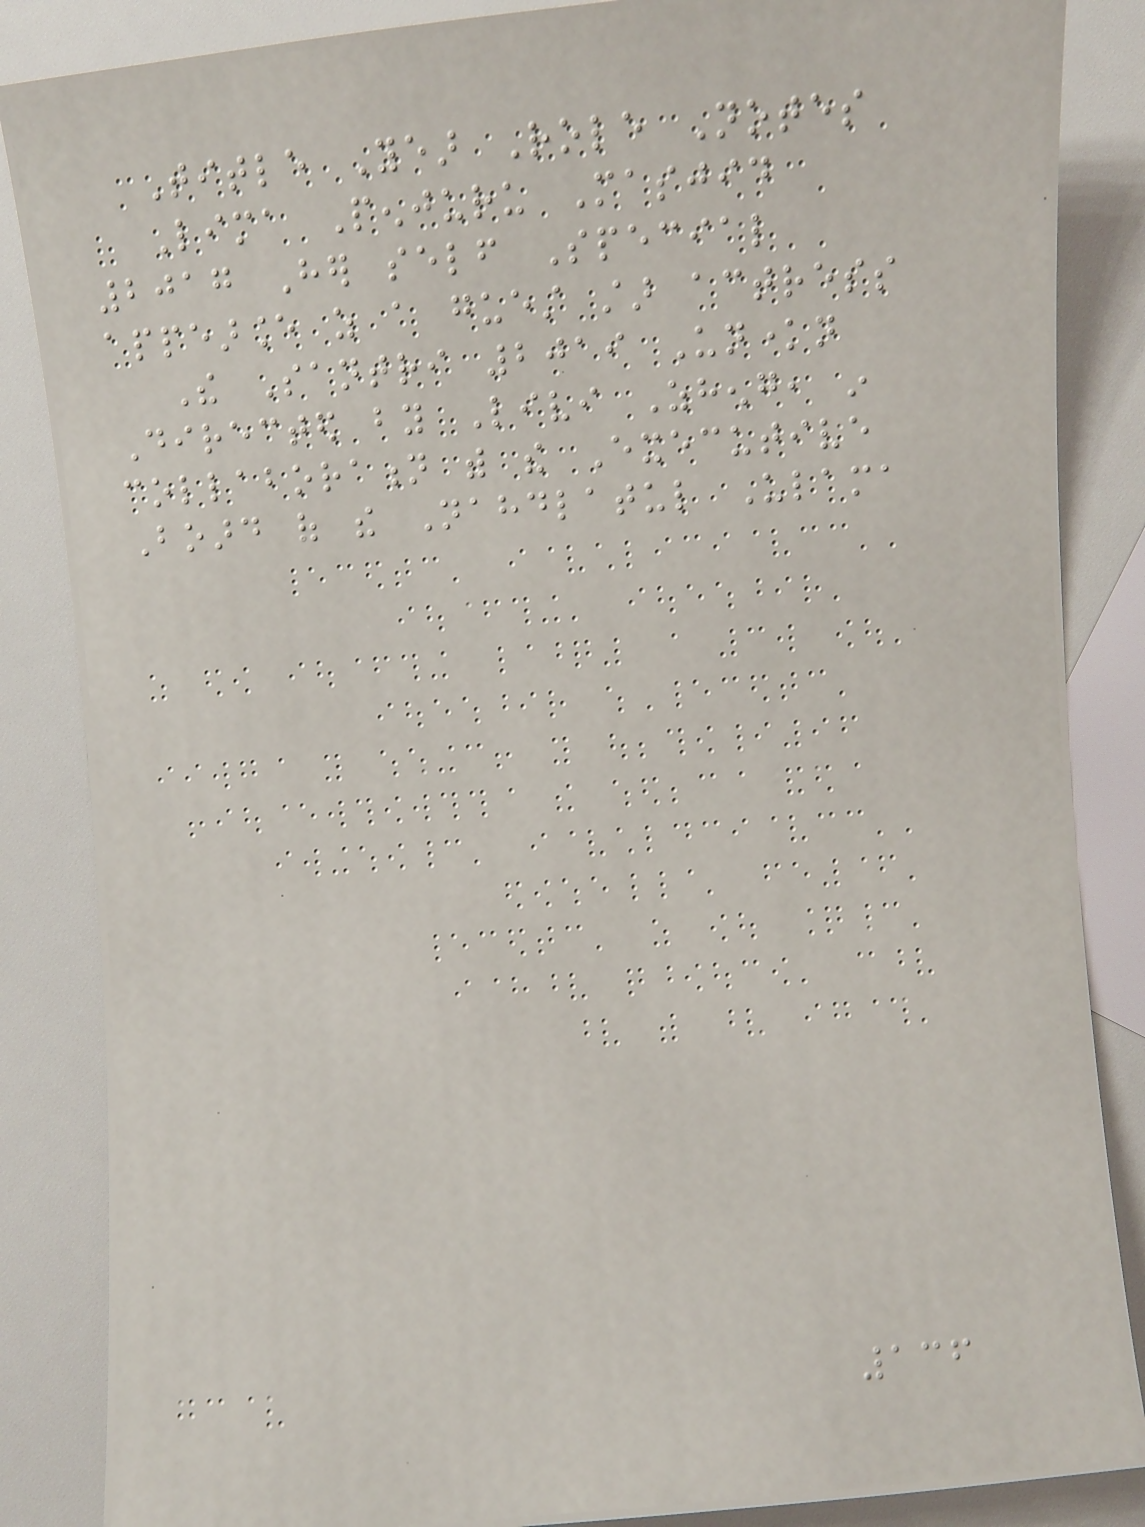Title Year Role Notes
Lima Penjuru Masjid
2017 Her self Special
appearance as a guest star actress
The Santri 2019 Unknown
Directed by Livi Zheng, in
collaboration with the Executive
Board of the Nahdlatul Ulama
136
